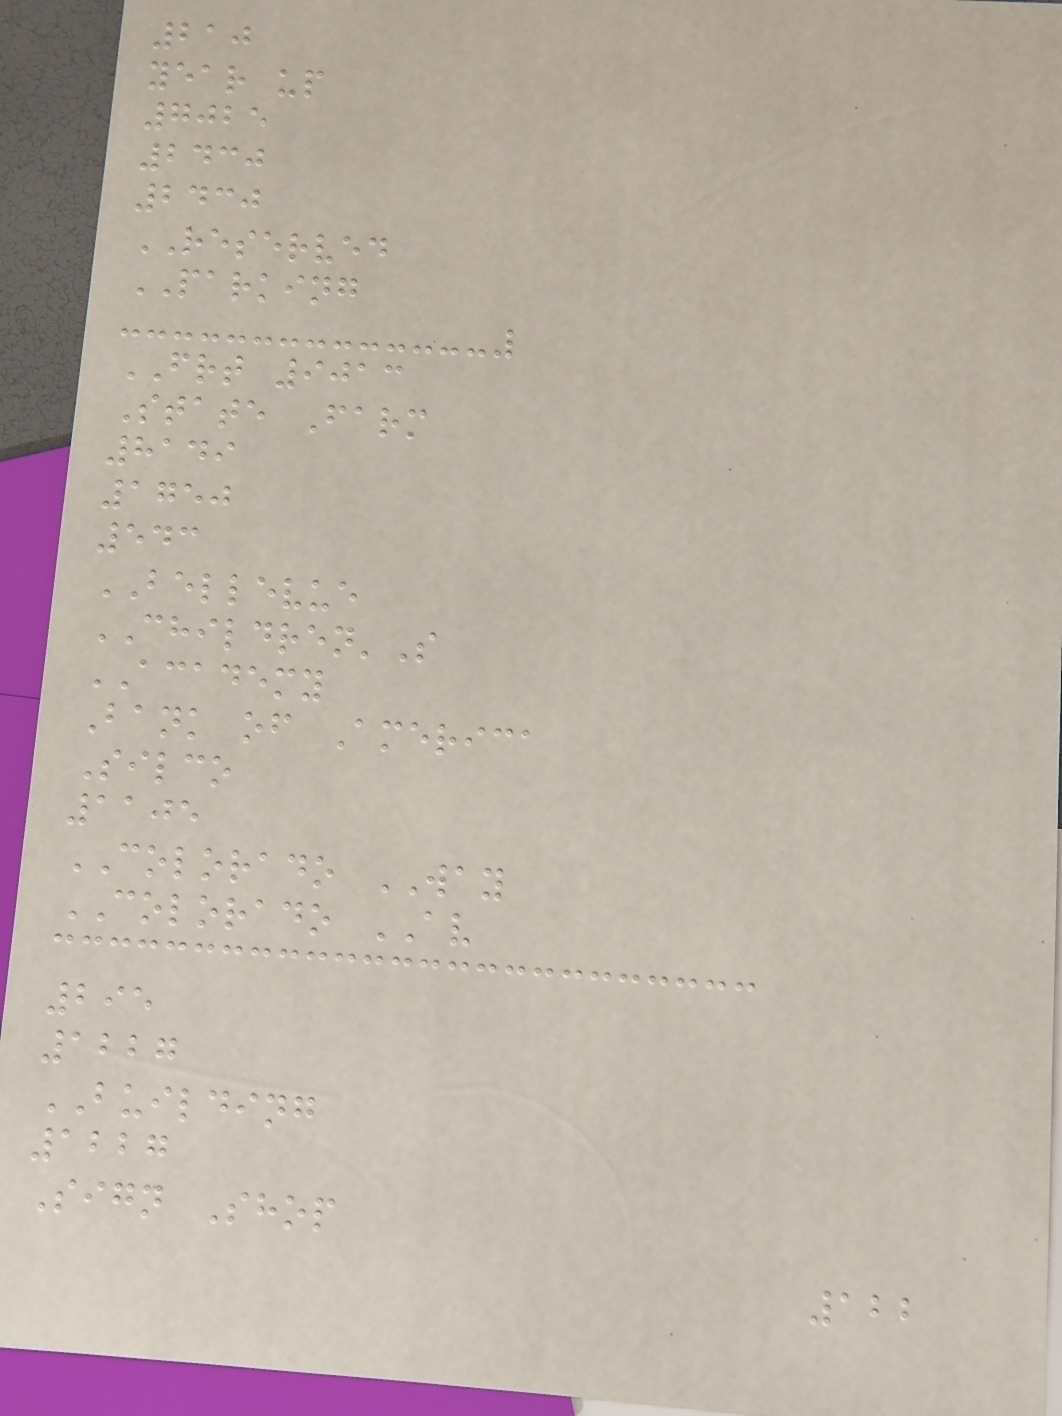210
year up
7025
2430
2430
RESERVED
PARKING
FRT 9013
State Farm
8149
1750
543
BELLEVUE
CHILDREN'S
ACADEMY
Bank of America
Silco
1105
COLORADO WAY
COLORADO AV
295
1227
BUILDING
1227
Sign Shop
122
